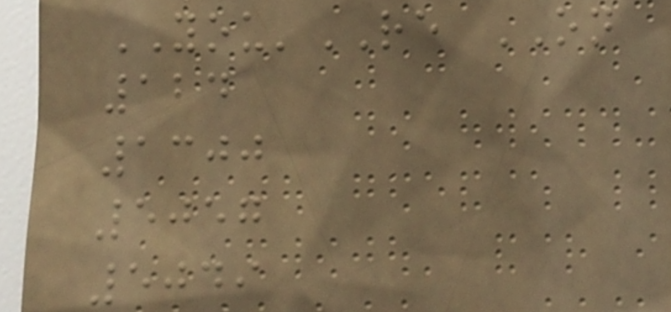YOU'RE ON
124
1300
5057
5049
